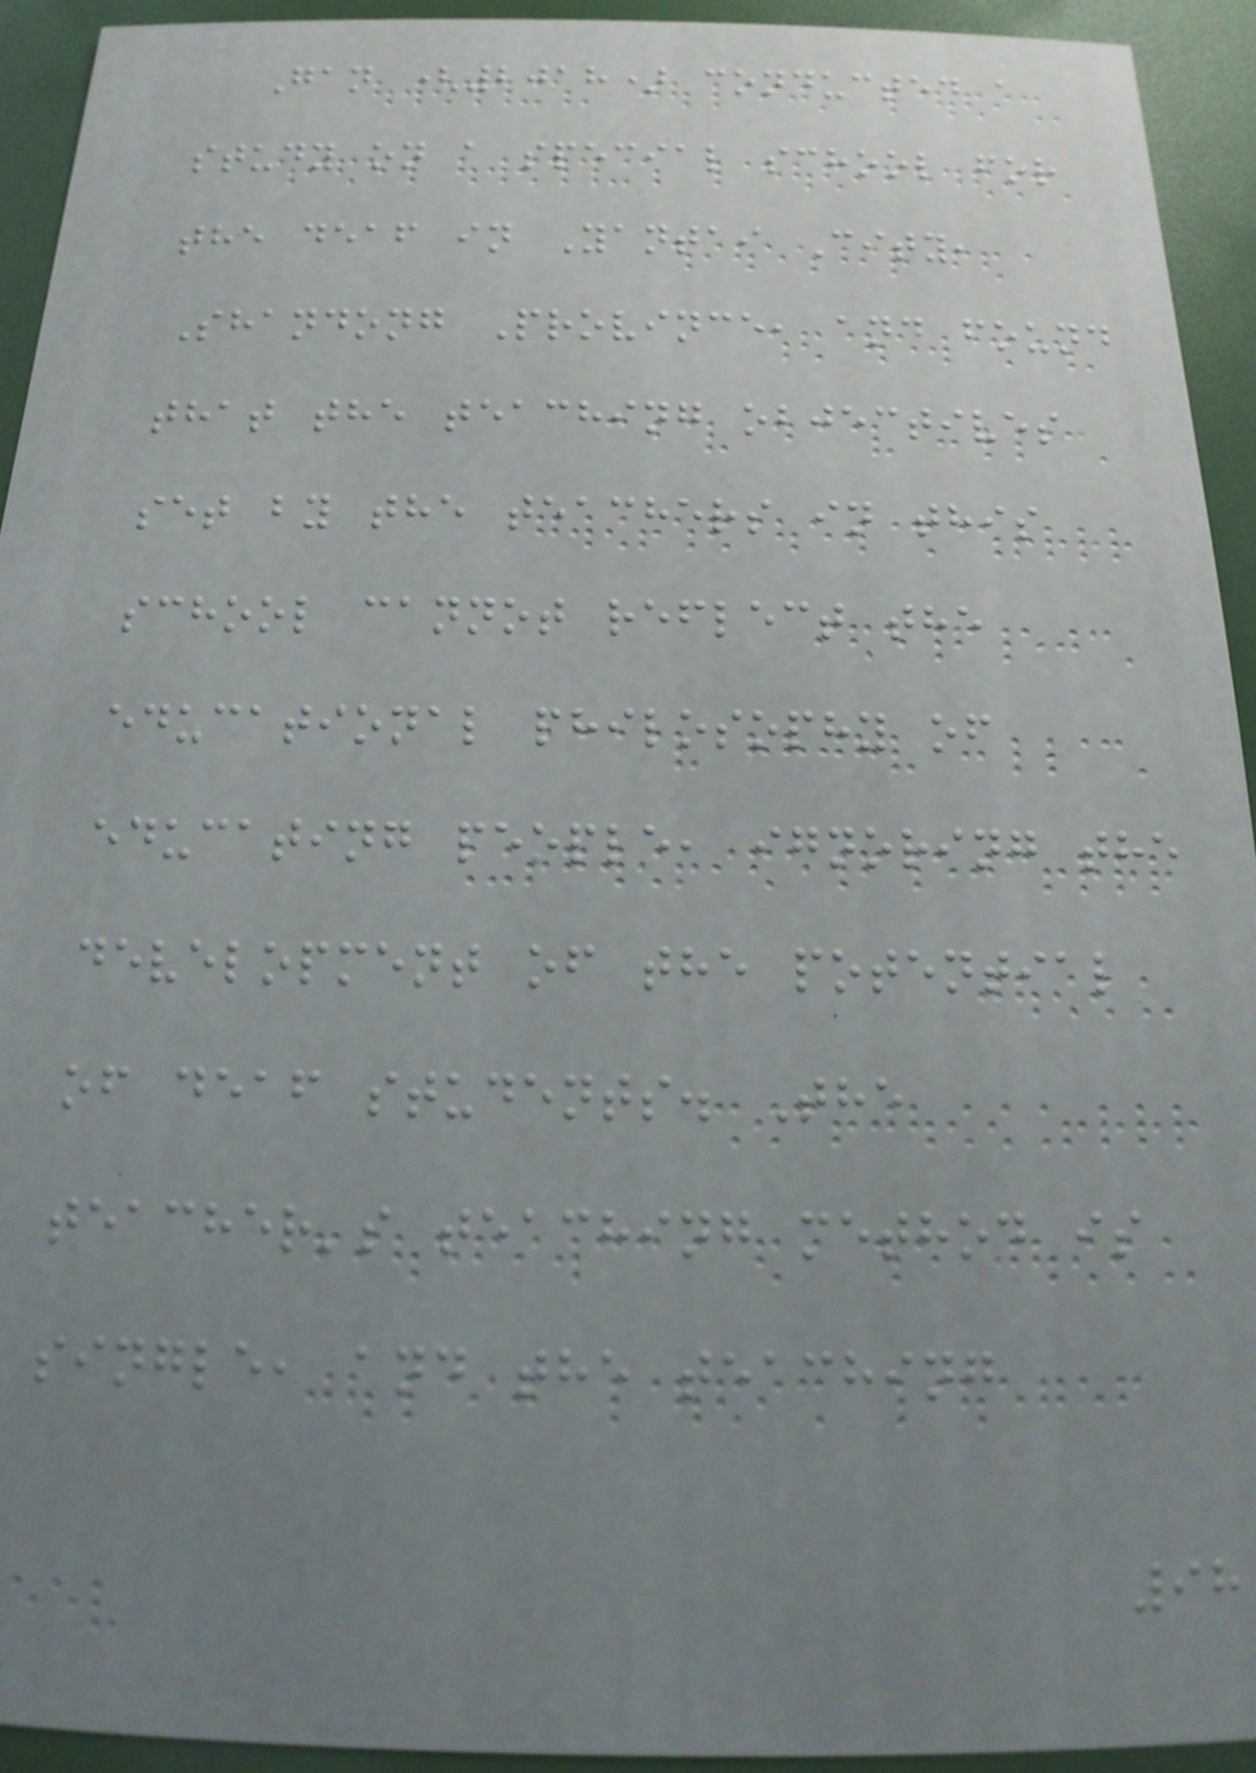Gan (2018) conducted a
study on a special school for
the deaf in Yantai City,
Shandong Province, and found
that the teaching objectives
set by the teachers in this
school cannot reflect the
educational philosophy of
educating people, ignoring the
development of the potential
of deaf students. The
teacher's teaching method is
single, and the teaching
98
